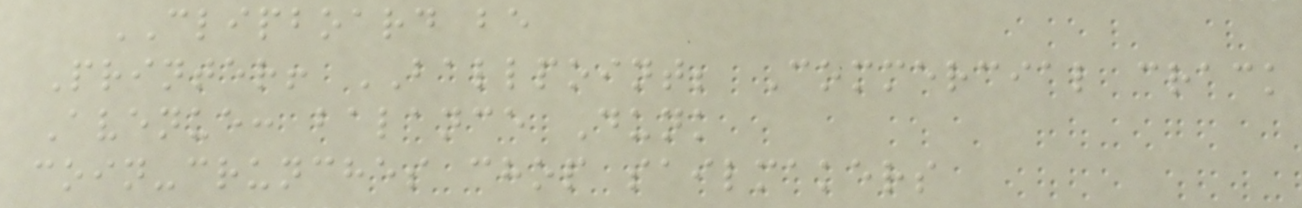CLIPBOARD be
Printer! BALLPOINT; Commercial crack
Avenue: balance Dunk
coin-crunches chop sailmakers
